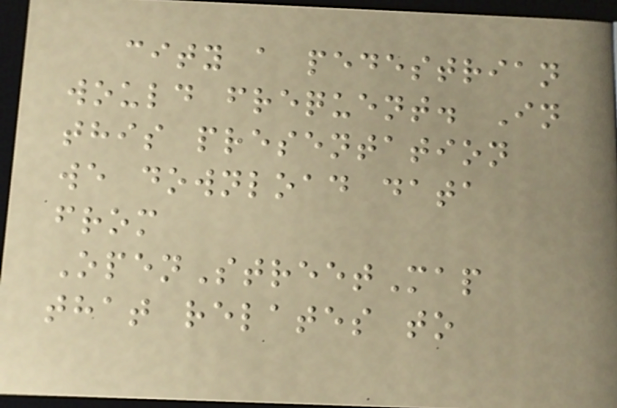city a pedestrian
would frequent. In
this presentation
we download data
from
OpenStreetMap
that relates to
